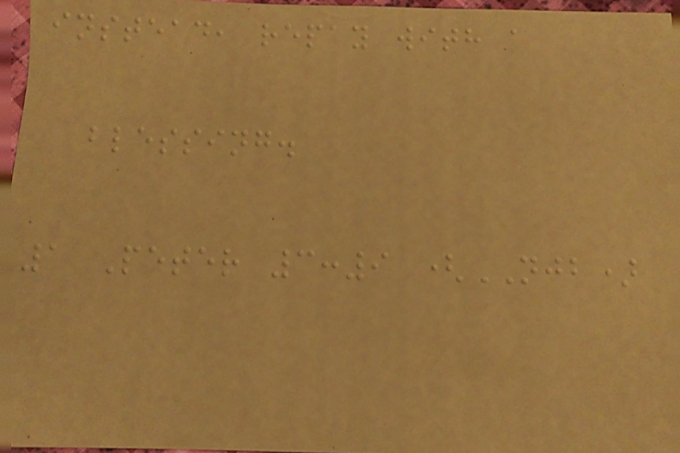instead, repay with a
blessing.
1 Peter 3:9 (NJB)
